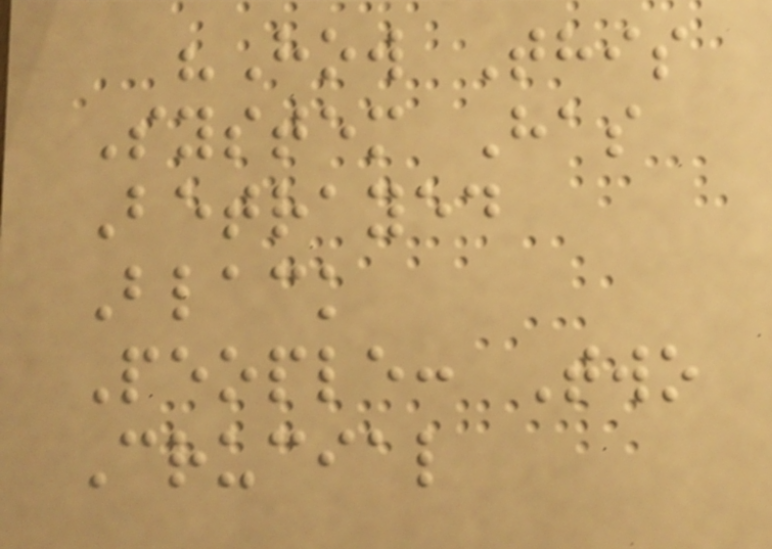"How This
System Has
Betrayed
Black
People: Two
Crucial
